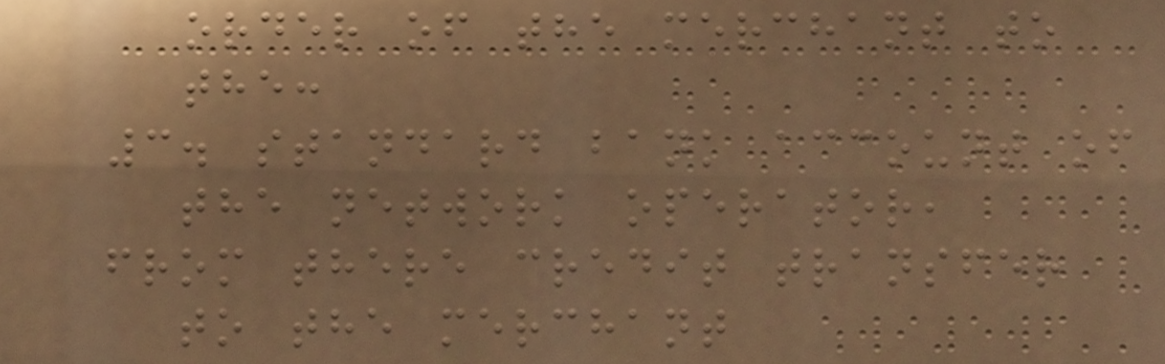order of the merchant to
the:
3. standard bank account of
the network operator,
from there credit transfer
to the merchant
